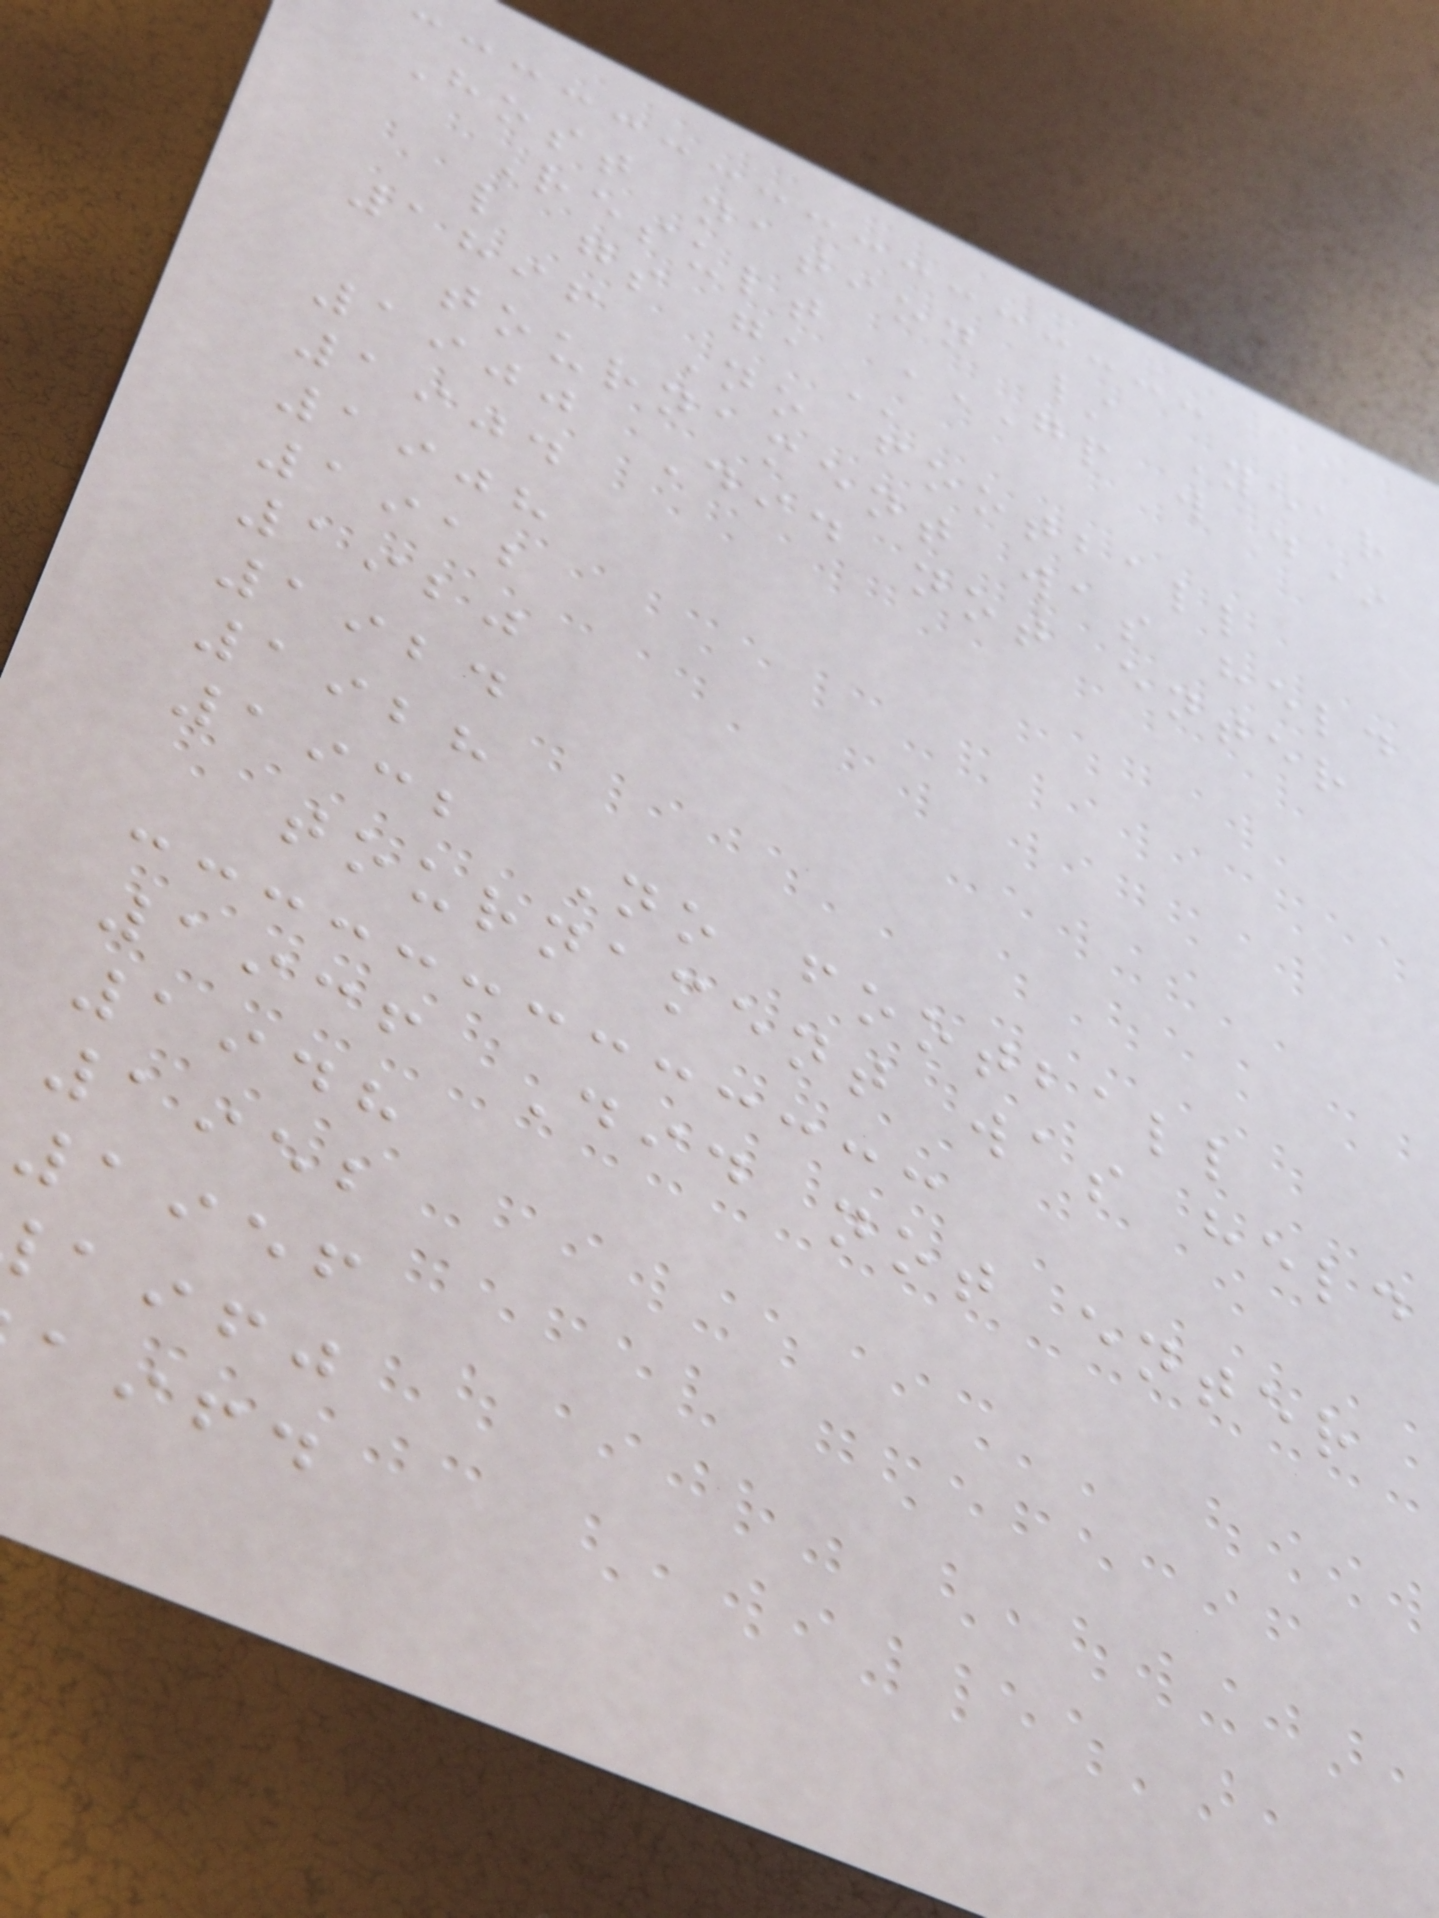Host nation / Year
Result GP W D*
l gs
1896 No football
tournament was held
1900 Did not enter
1904
1908
1912
1920
1924
1928
1932 No football
tournament was held
1936 Did not enter
1948
1952
1956
aifj
aifd
